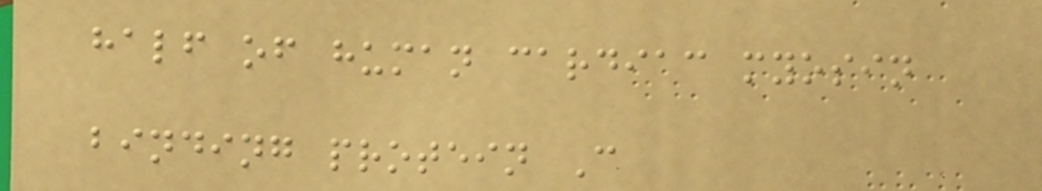half of human cardiac myosin
binding protein C
